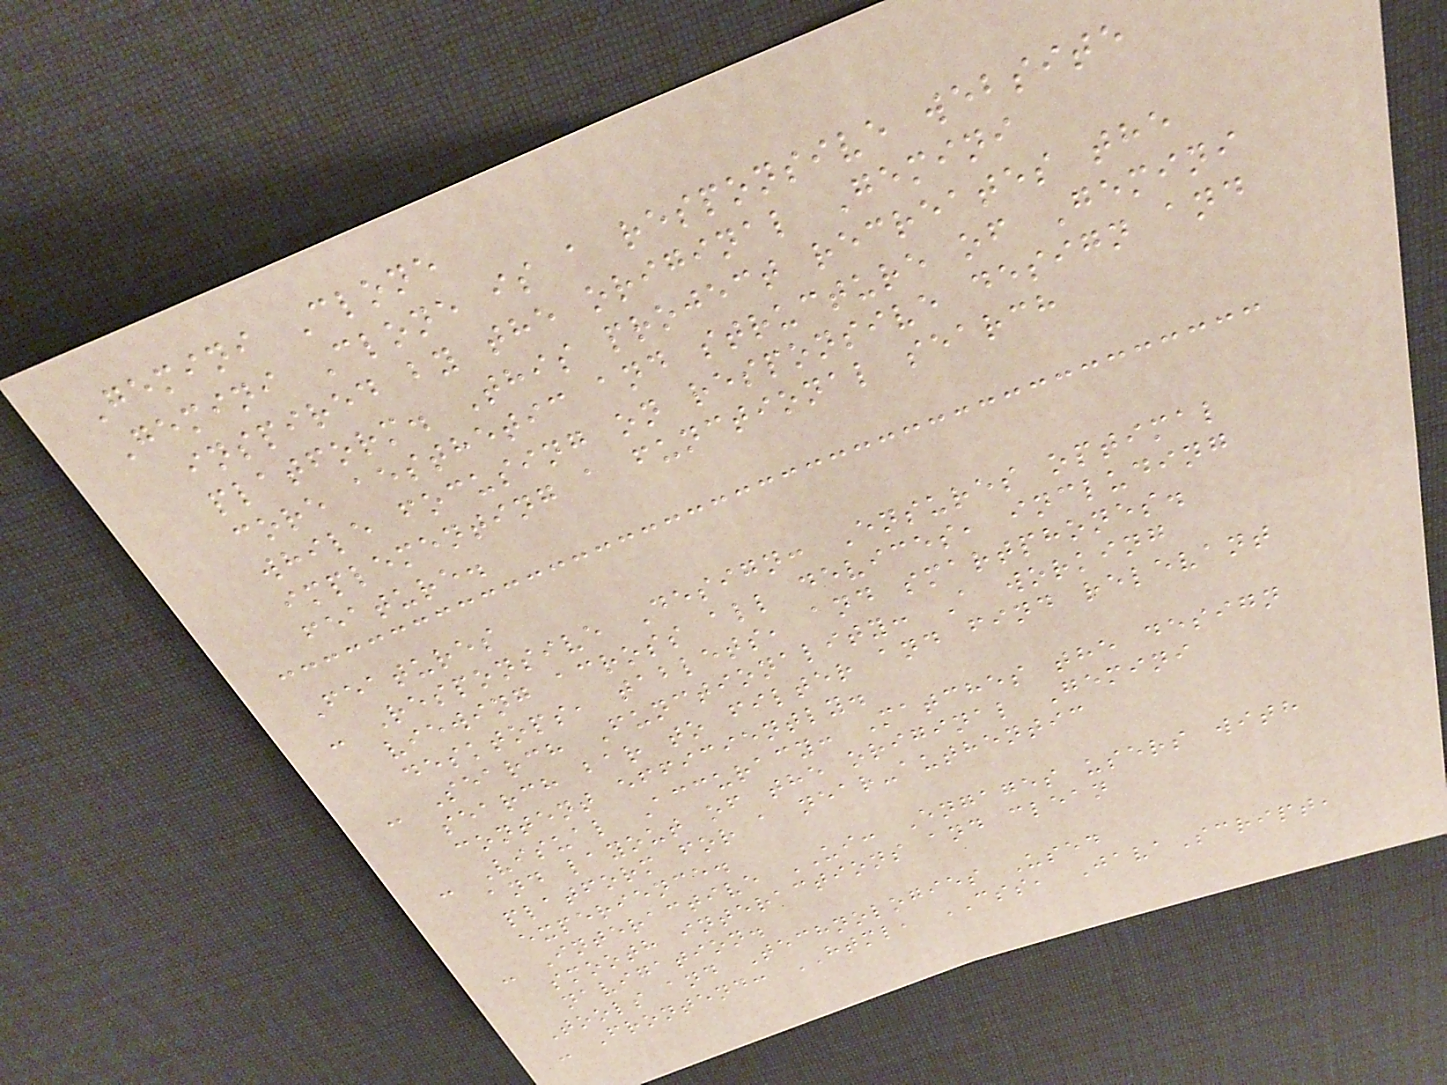Gemini Clone
Gemini Clone is a responsive website
inspired by the original Gemini
platform. This project recreates the
core aesthetic and structure of Gemini
while focusing on responsive design and
implementing a functional search
feature.
Features
- Responsive Design: Ensures optimal
viewing across all devices, including
desktops, tablets, and smartphones.
- Search Functionality: A working
search bar to filter and find relevant
content efficiently.
- Visual Accuracy: Matches the design
and layout of the original Gemini
platform for a near-authentic
experience.
- Interactive UI: Engages users with
smooth interactions and clean
navigation.
Tools and Technologies Used
- Frontend: HTML, CSS, JavaScript,
